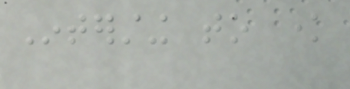Intersting to know
